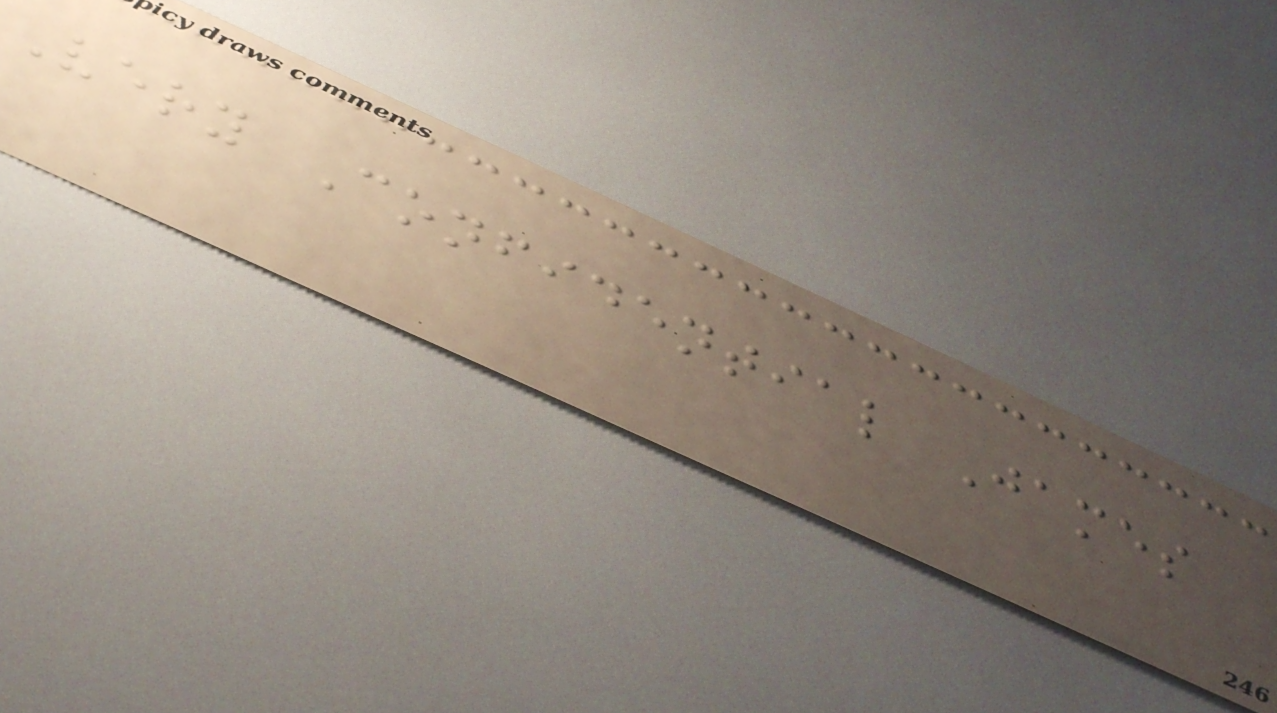Very Confidential James
